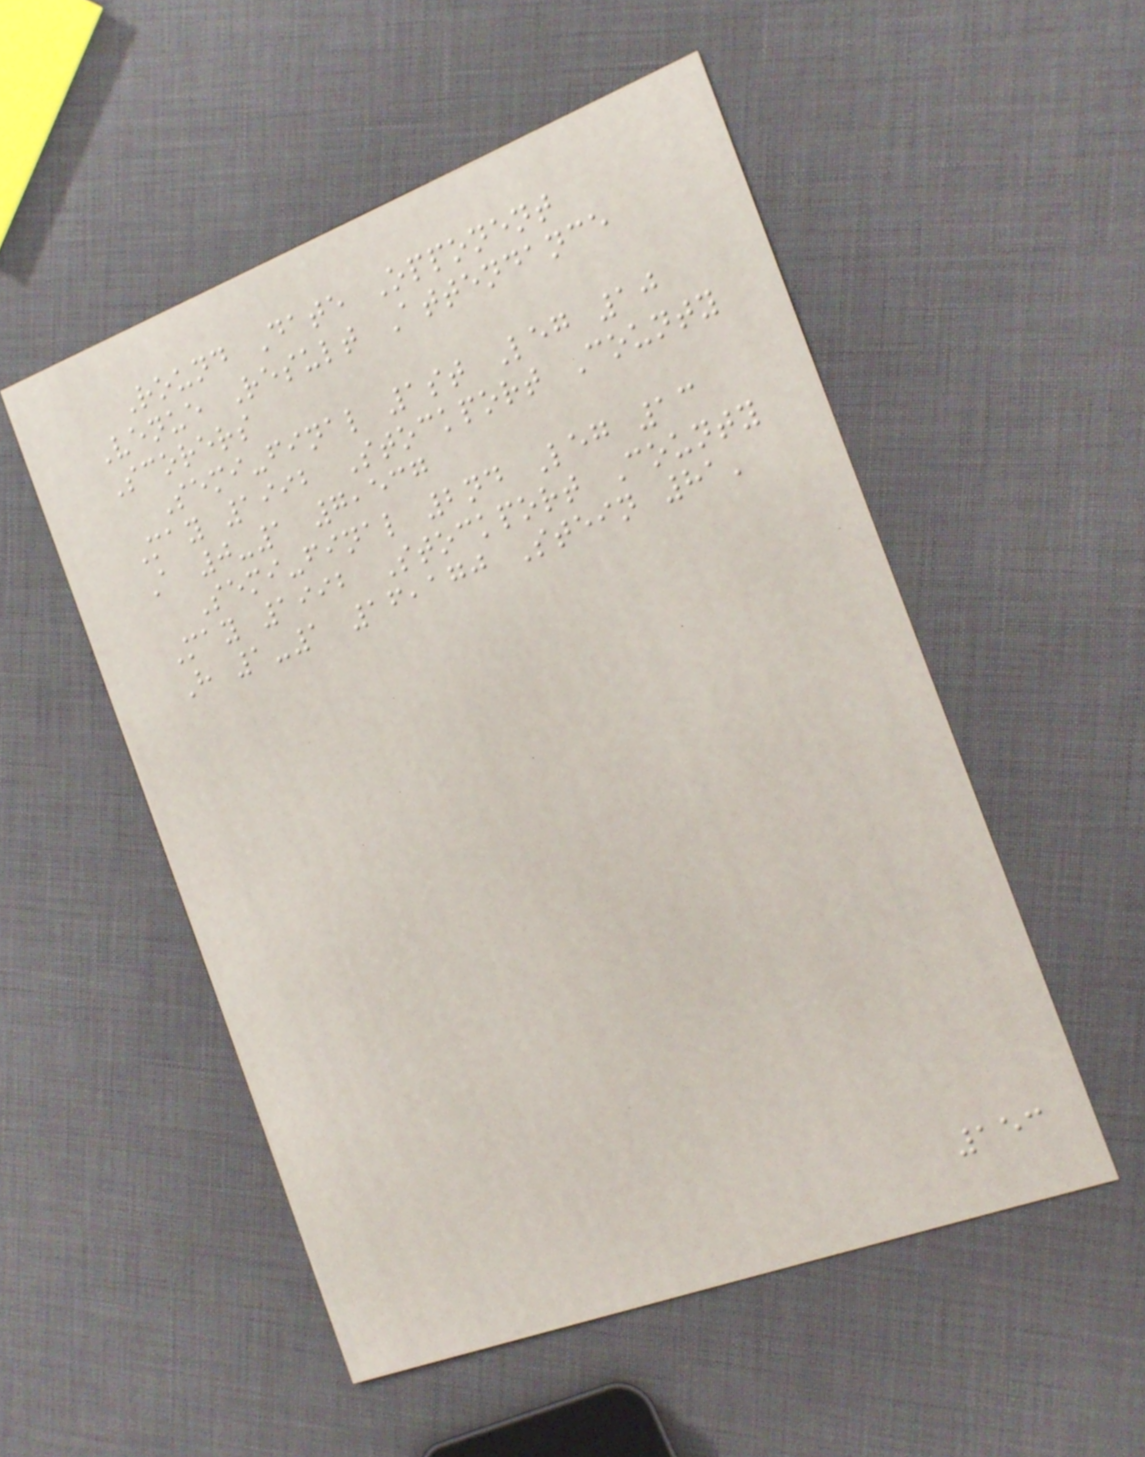Round Date Opponent
Venue Result Attendance
Scorers
Semi-final 1st Leg 10
May 1992 Stockport County
A 0-1 7,537
Semi-final 2nd Leg 13
May 1992 Stockport County
H 1-1 16,170 Stein 81'
153
